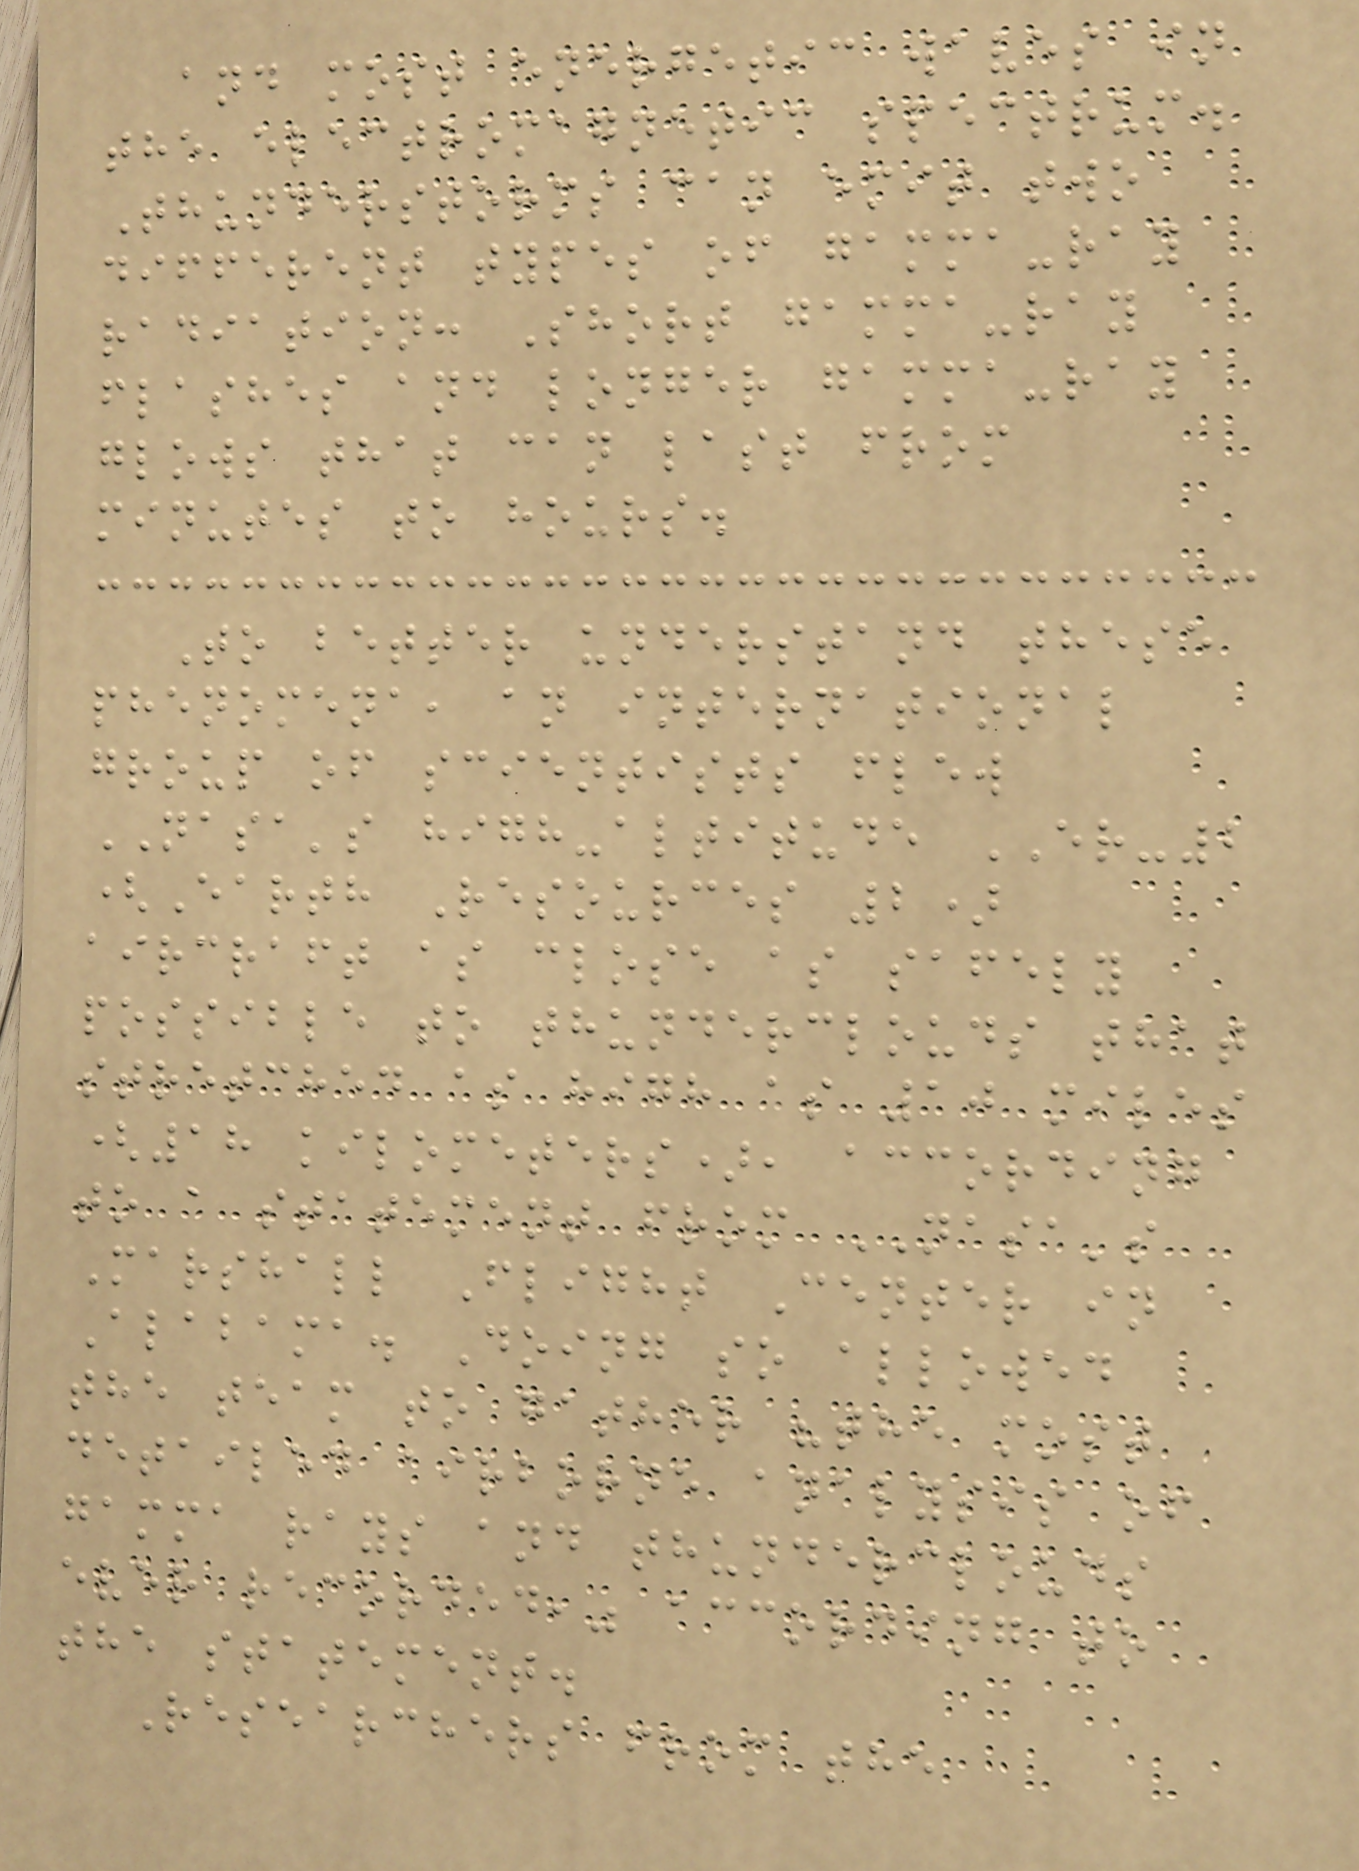and most energetic waves in
the electromagnetic spectrum.
Thunderstorms can emit two
different types of gamma-ray
radiation: Short gamma-ray
flashes and longer gamma-ray
glows that can last from
minutes to hours.
To better understand these
phenomena, an international
group of scientists flew
NASA's high-altitude ER-2
(Earth Resources 2)
aircraft as close as safely
possible to thunderclouds that
stretched as high as 10 miles
(18 kilometers), according
to a statement from NASA's
Marshall Flight Center in
Alabama. Doing so allowed
the team to gather "the most
detailed airborne analysis of
gamma rays and thunderclouds
ever recorded," according to
the statement.
Researchers from the
